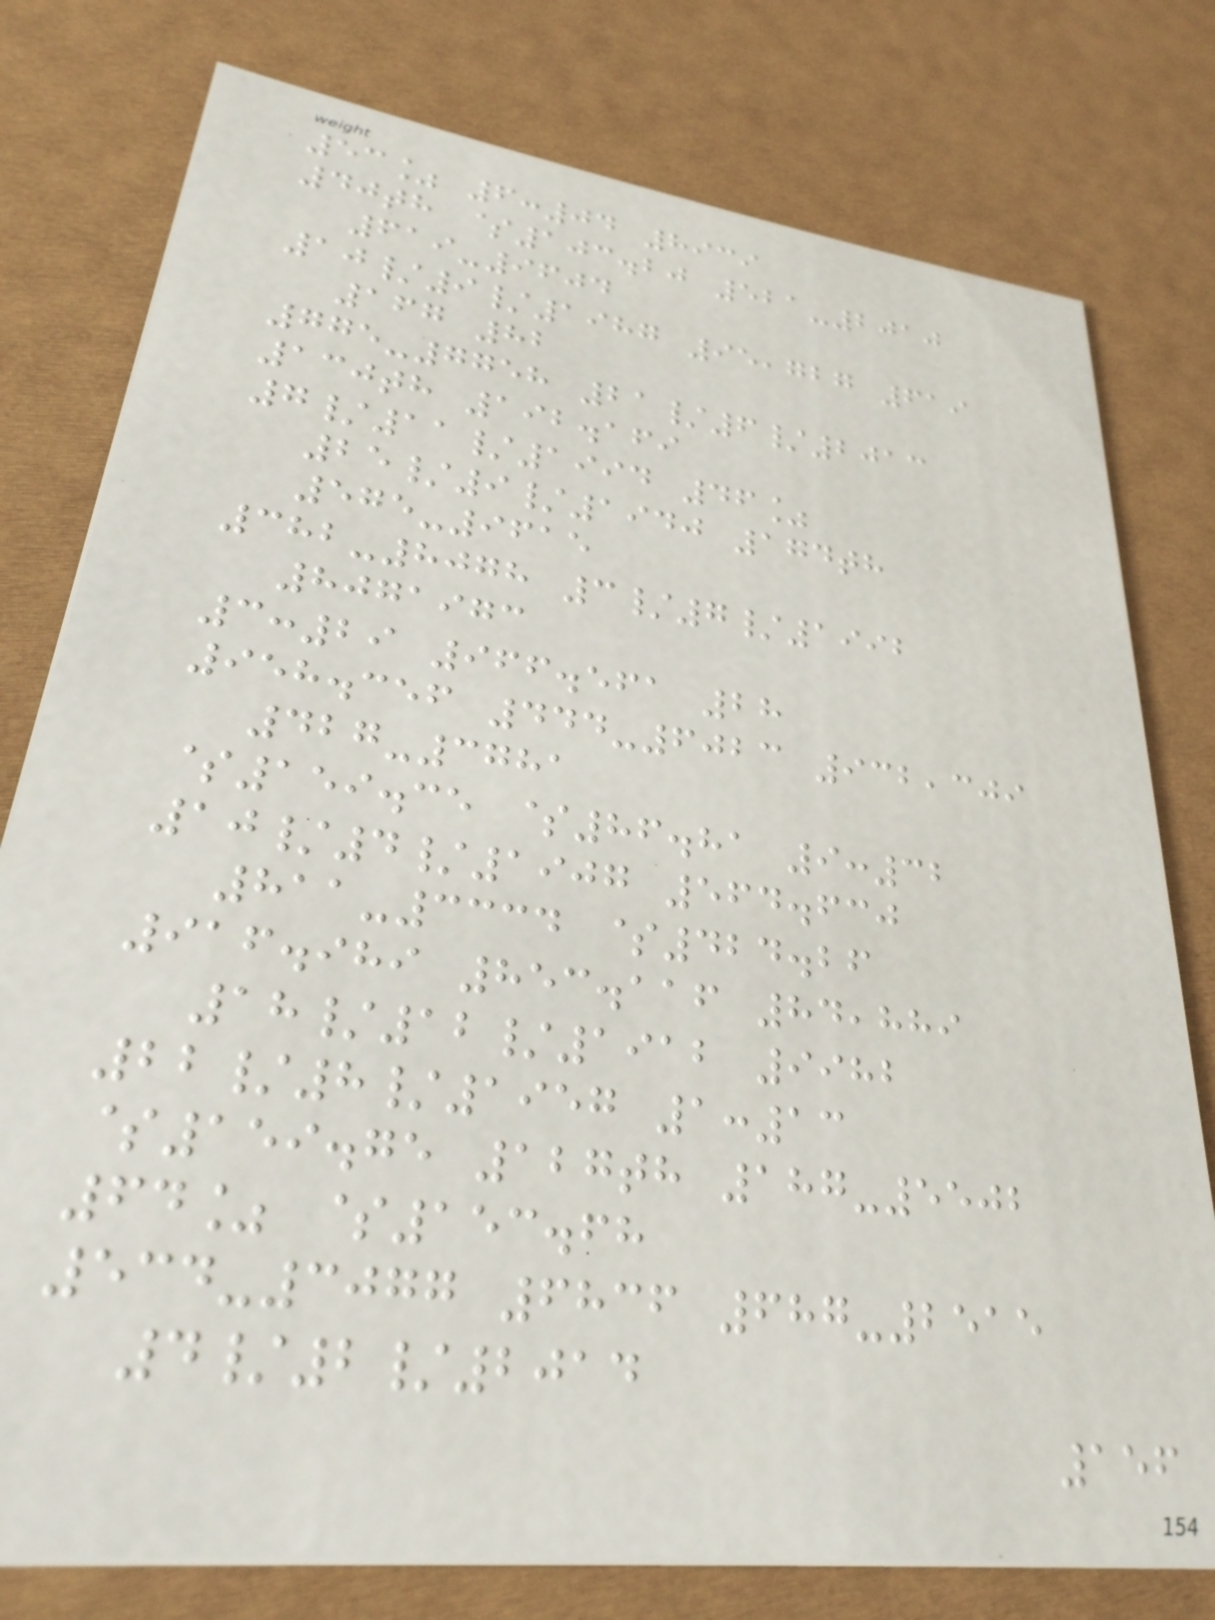53% 6:04 8939
40th $103.20 521-2010
619-9604
10/9/1987 95,727 619
167 82
775-7758 21/6/2013
130th 192.169
7/11/1994 46%
25/9/1940 174th
575-9615
382-8078 3/7/1992
8071973
3:29 966.561 28
958.356 444-6023 932,309
427-3781
$159.35 $86.81 9:32
10/4/1907 564.630
811-3334 $424.26
916.989 853.116 84,889
18/12/1912 9982
22/8/1957 1:13
$159.75 127th 187-5502
64% $153.68
534-3077 6836 687-2515
4/2/2014
156
